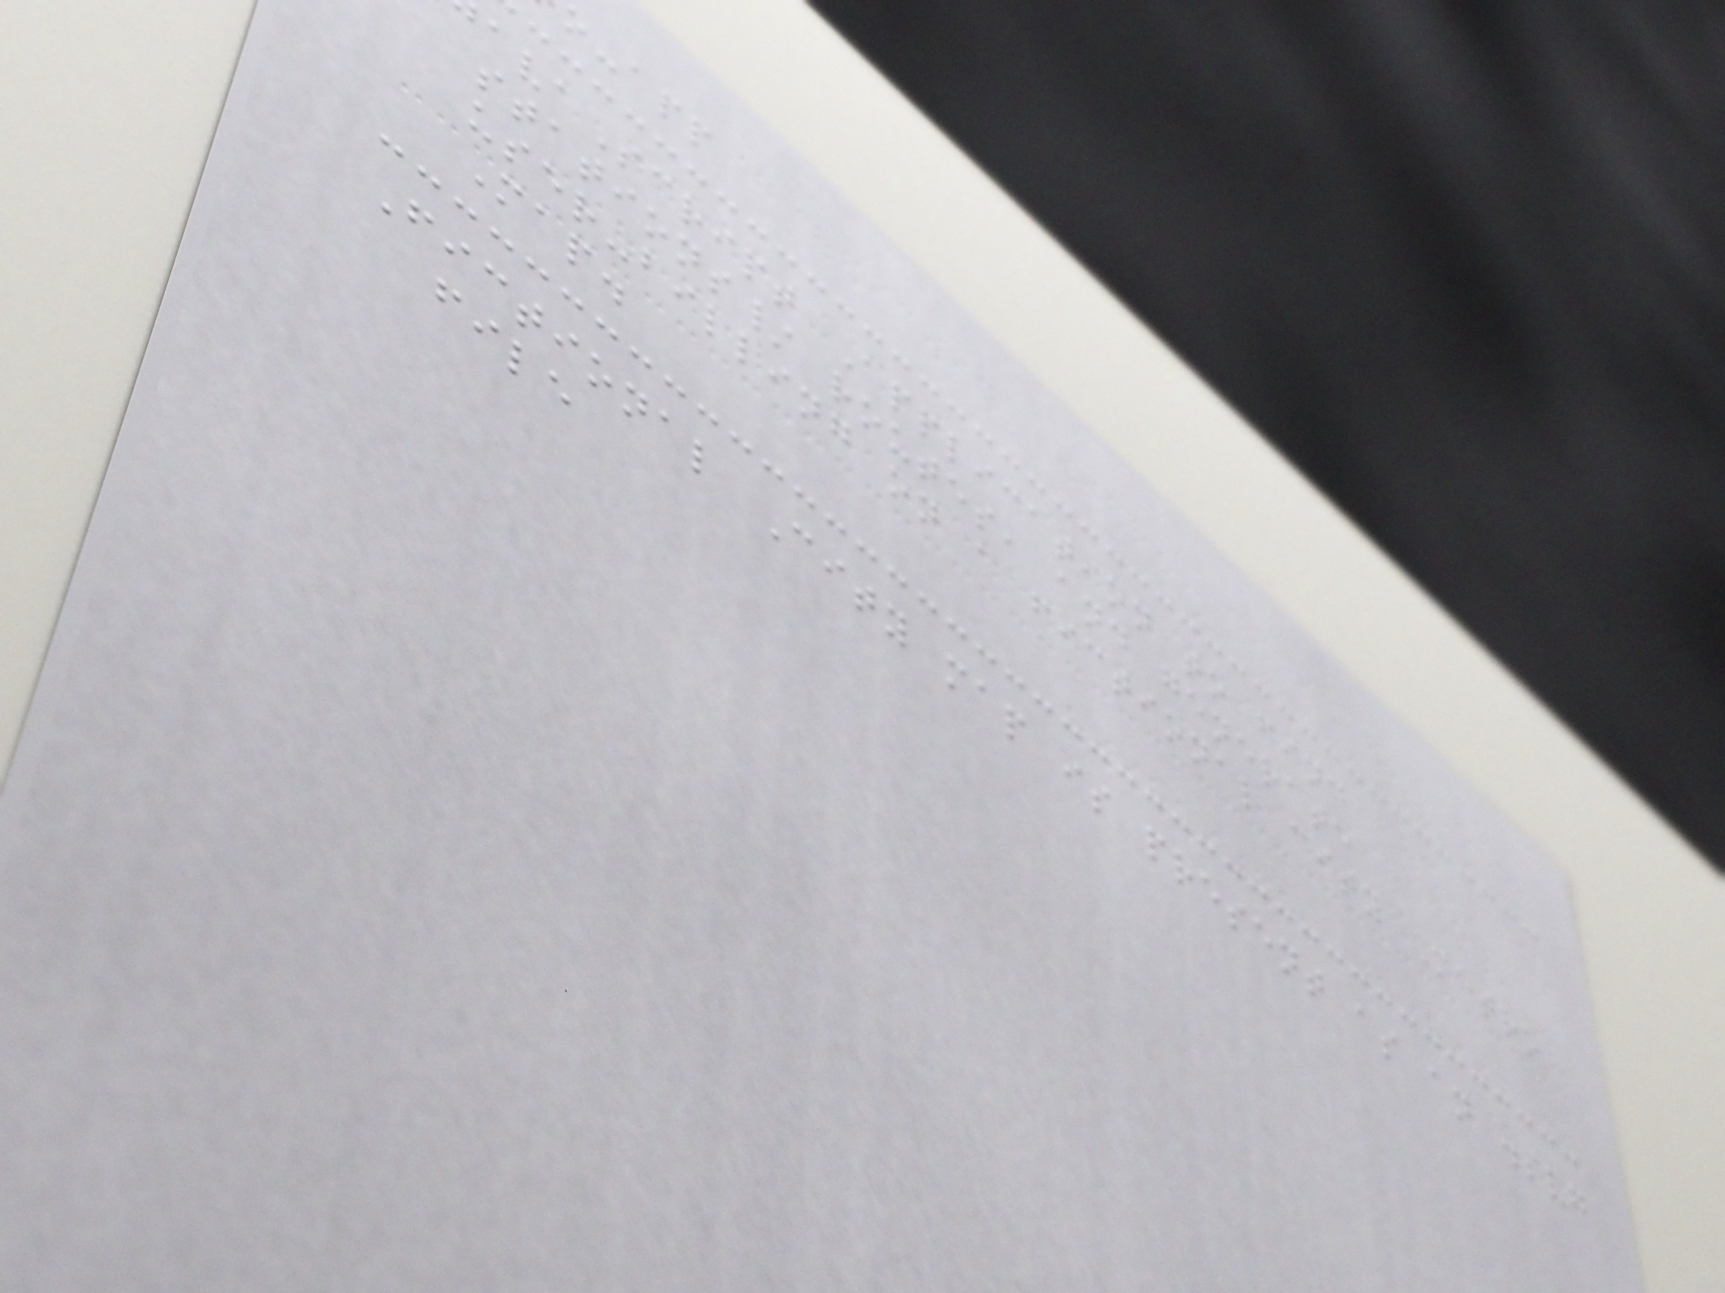o-app
avaScript Application to find
stations/ routes, and generate
user-billing on a fictional city Metro
Map.
Fictional City map is present as an .svg
file
